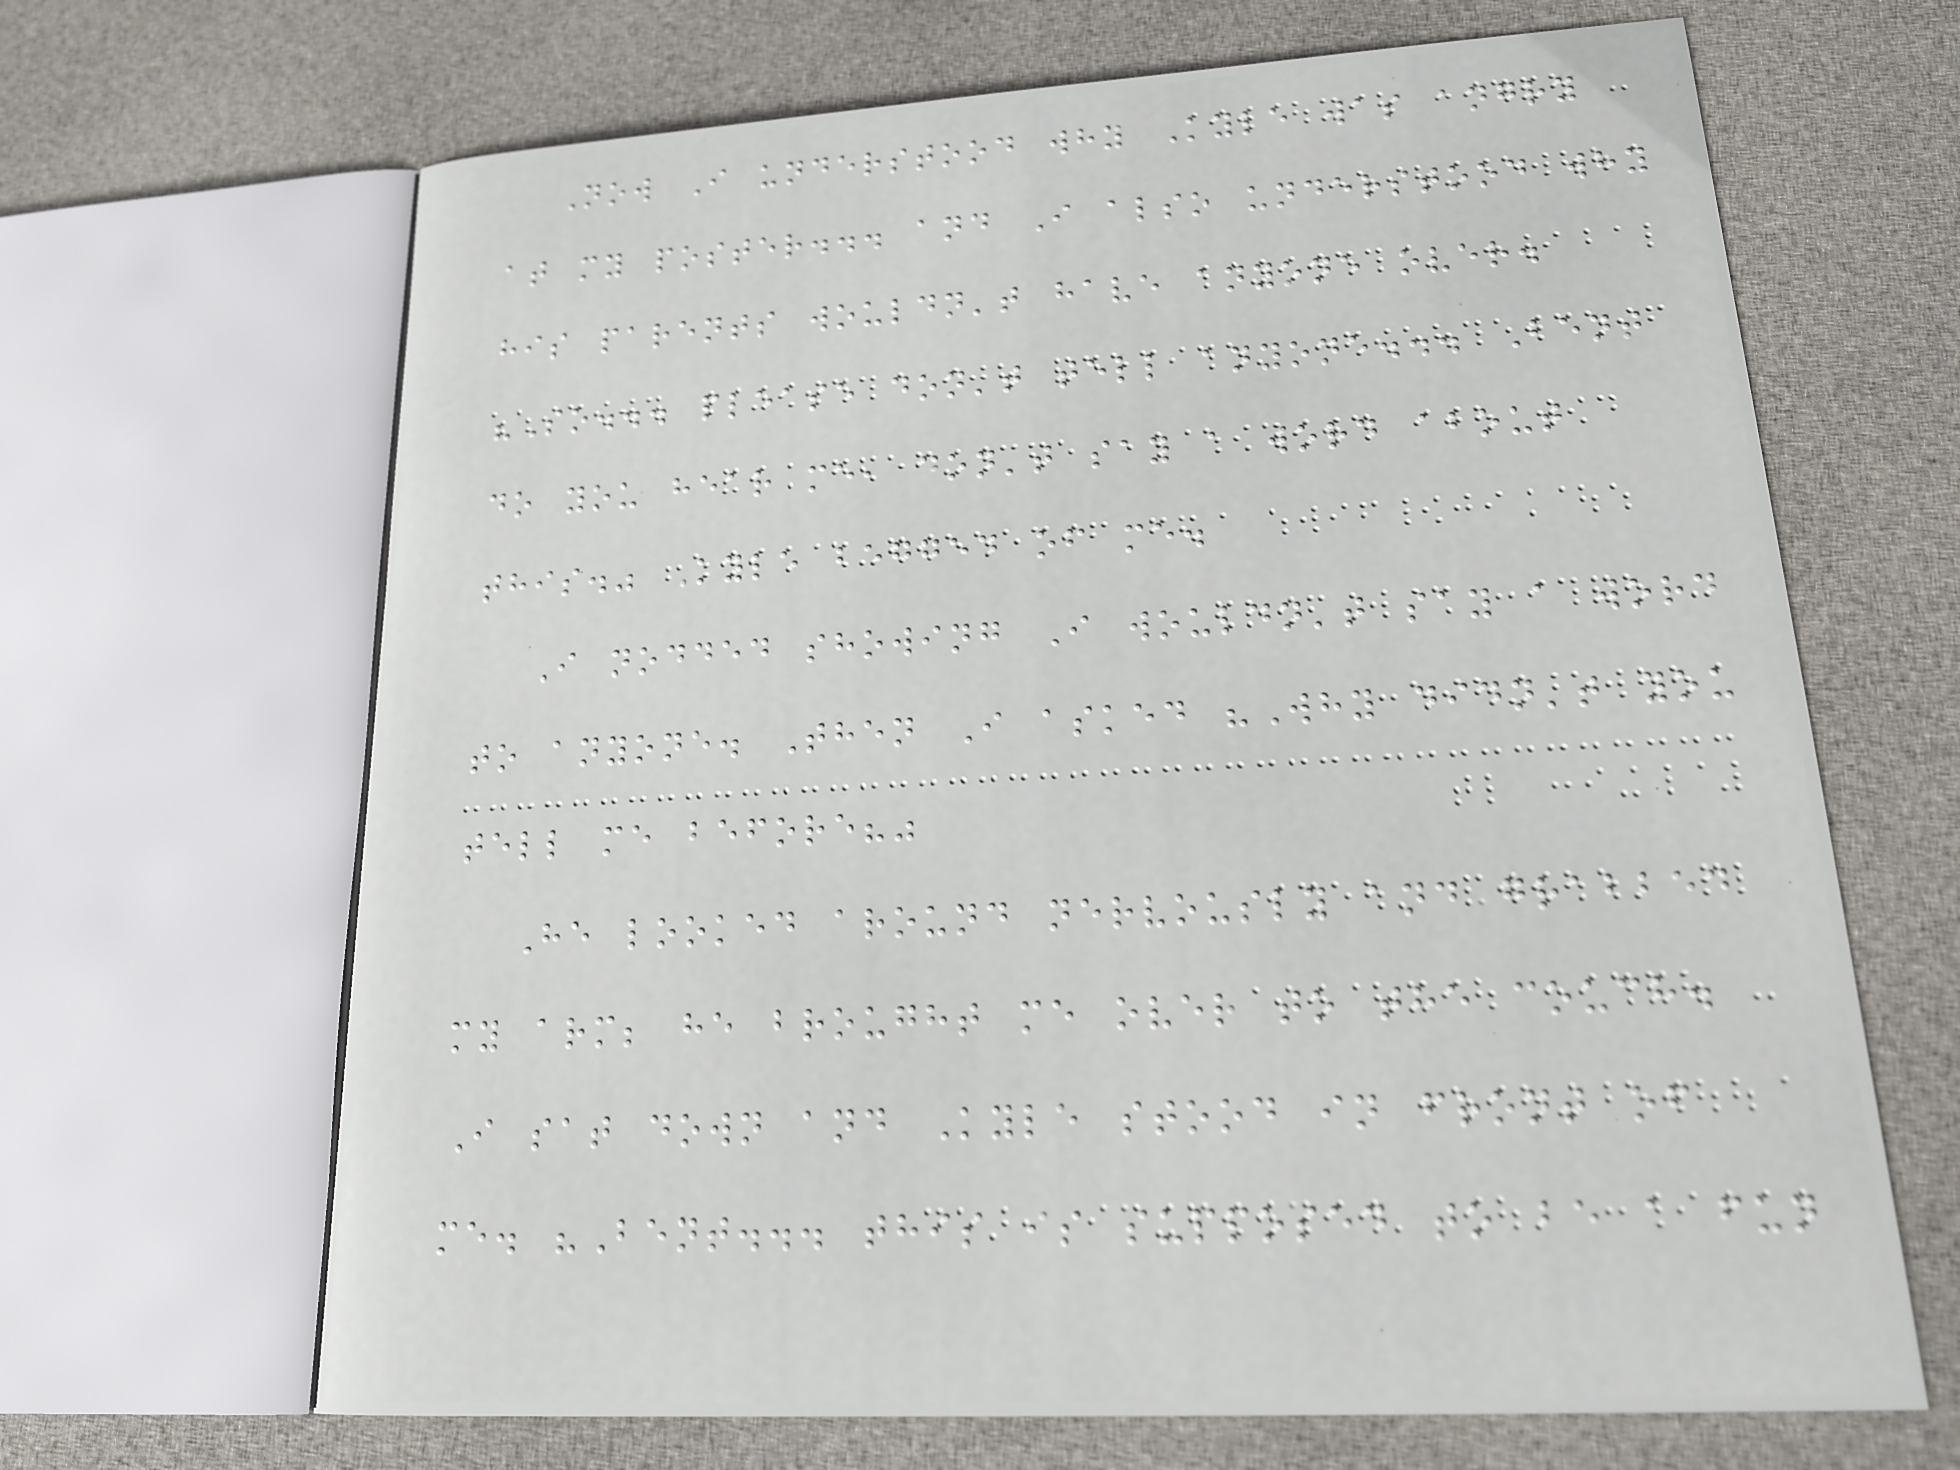Now I understood why Kyle was angry
at my poster... and I also understood why
his parents wouldn't have anyone over.
"So... please don't tell anyone... Bent
do you hear me, don't say a word about
this." Kyle begged of me.
I nodded showing I wouldn't say a word
to anyone. Then I asked "Why didn't you
tell me before?"
He looked around nervously and grabbed
my arm; he brought me over to the couch.
I sat down and Kyle stood in front of
me. "Bent... this is supposed to be a fun
